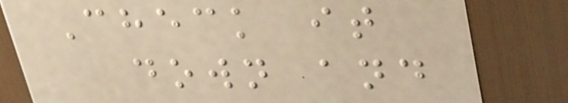Check it
down and
